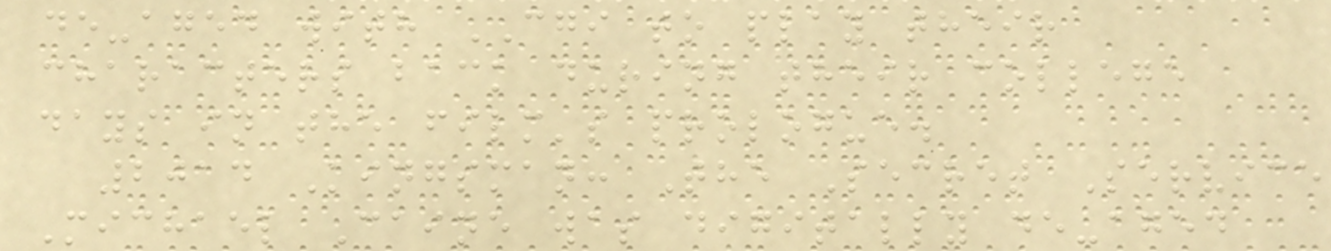de-aged with CGI to play their
characters back during their college
days in the film's prologue.
2014 Kingsman: The Secret Service
Michael Caine was digitally de-aged
